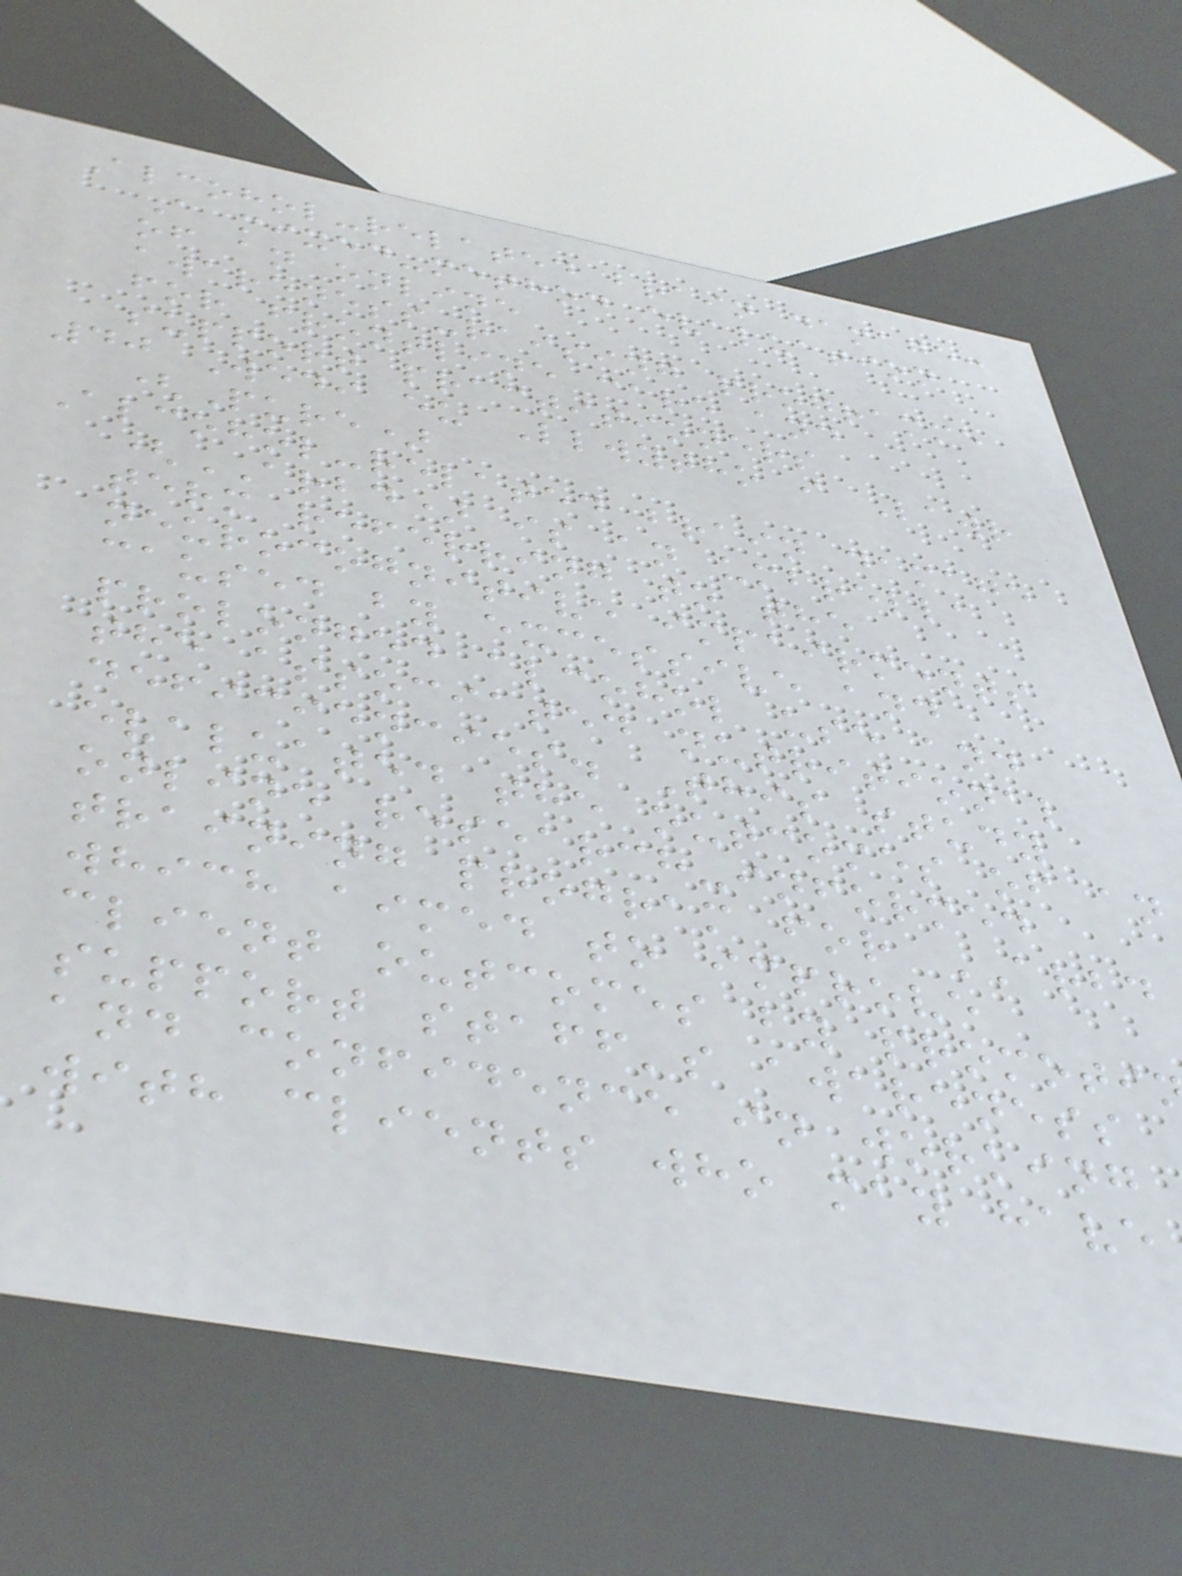Alcohol-related brain damage:
A mixed-method evaluation
of an online
awareness-raising programme
for frontline care and
support practitioners
40 Wedi eu Llwytho i Lawr
(Pure)
Alcohol-related brain damage
(ARBD) is an umbrella
term referring to the
neurocognitive impairments
caused by excessive and
prolonged alcohol use and
the associated nutritional
deficiencies. This study
evaluated the outcomes of an
online research-informed
training program for ARBD
which aimed to improve
client outcomes by promoti
support staff's awareness
and confidence in working
with clients who may have
